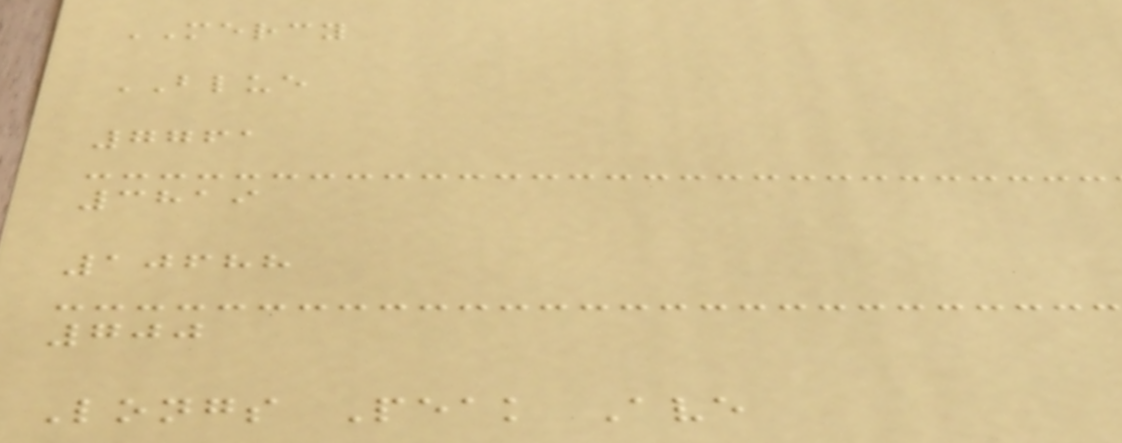MERCY
BLUE
7761
3819
10688
700
Longs Peak Ave
